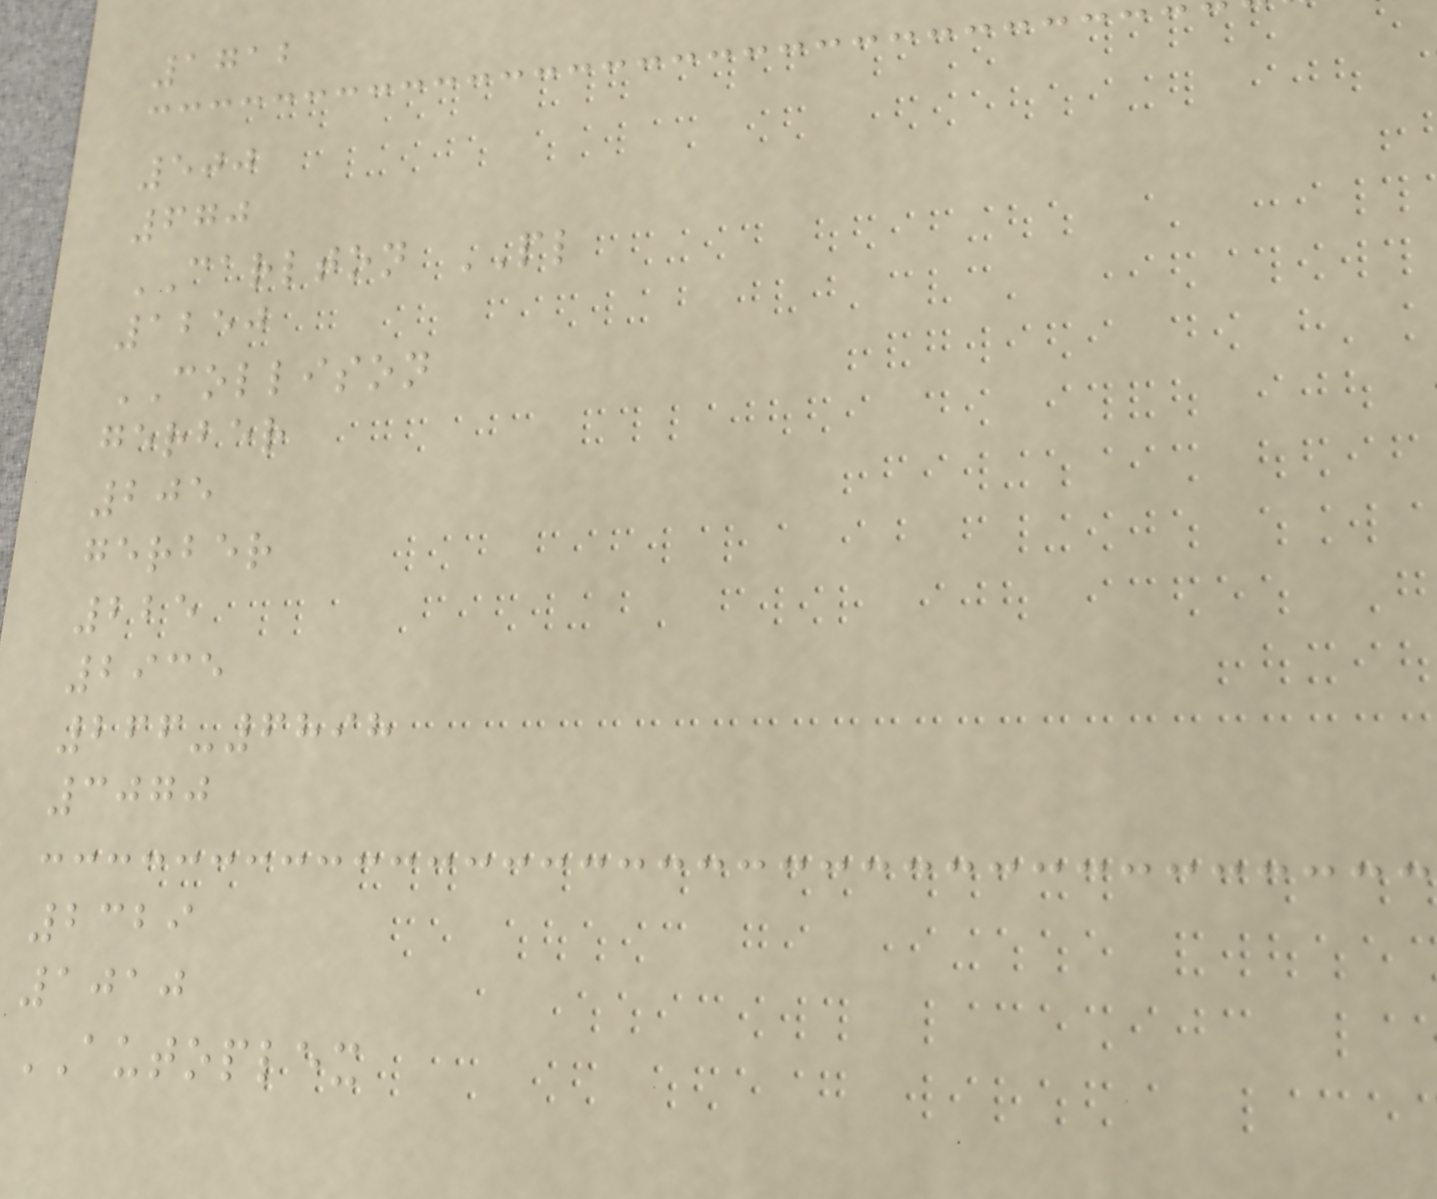1712
500
670
CARLTON PL
1250
COLLISON
gerber
205
gerber
225
2935
266-6898
3070
2329
1010
AUTOPLEX
